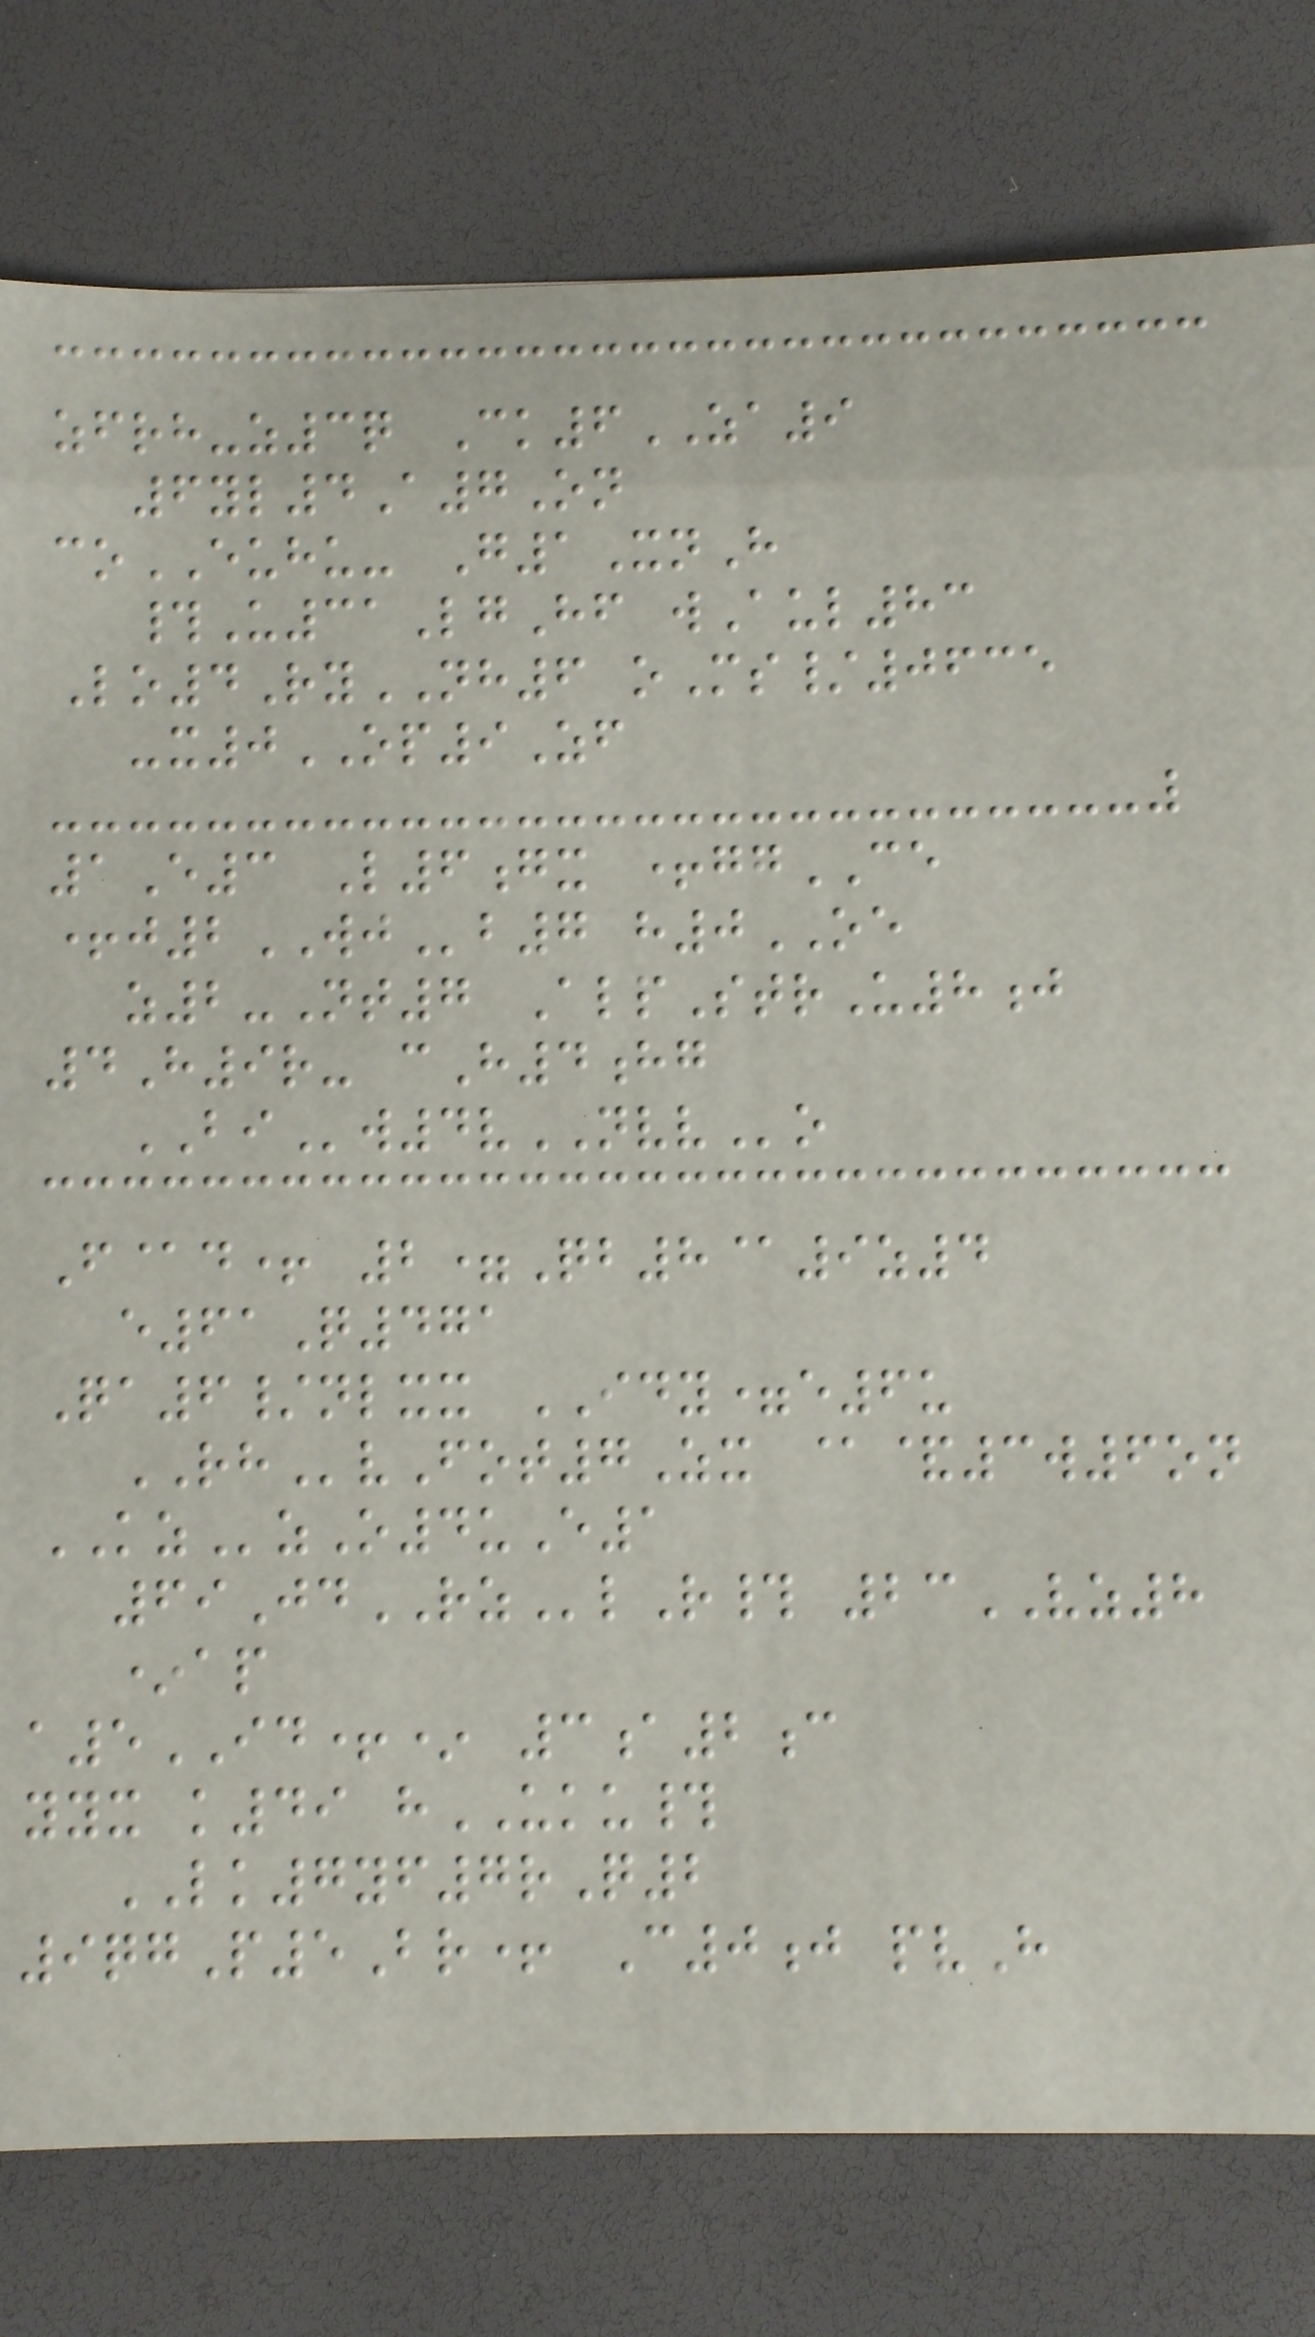zfrh-z3q Ck6ZA9
6yl4A7On
coEUHU- G1XnH
#U31LgHf wAul83
Lo4RyNH6 oMs/0635
-x0OP9Zf
1E3 L6gx +ggCE
+j2WJb7 h0OE
z2-Nt7 AlpStrU8j
4H9r- cH4hg
BIw4vNVVo
F@d+ 2=Qb8@9z4
e61Q471
Qa6/nlxx IDY=e6u
RHvFot7Zx @&3w6on
KZzO4uE1
69JdRZlR# 23VZ8
*ap
a5ID+* 3a2c
yyx k49 hUKU#
LK7yf7rQ2
9qgP5Br+ C0j pvH
